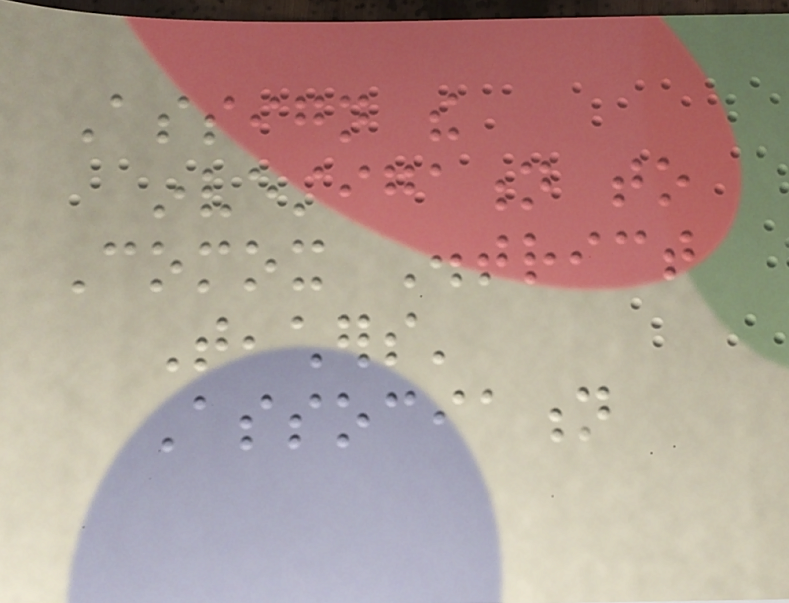Assign the
investigation to
Comox District
Teachers'
Association
